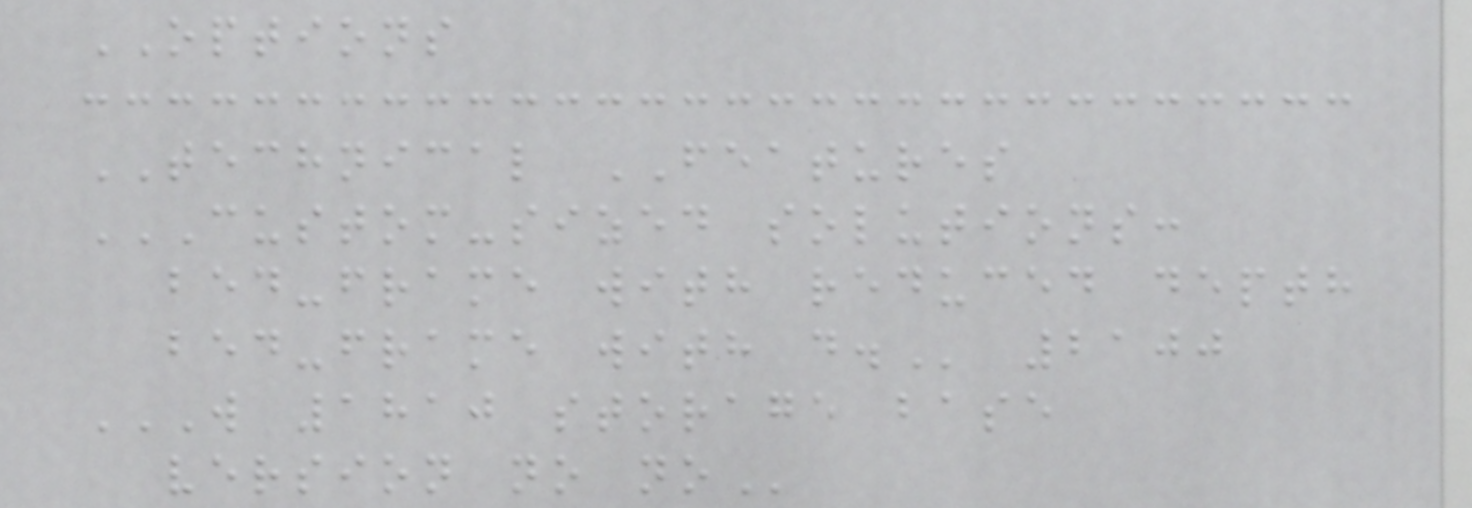OPTIONS
TECHNICAL FEATURES
CUSTOM-SIZED SOLUTIONS:
BED-FRAME WITH REDUCED DEPTH
BED-FRAME WITH D. 2100
W 1810 STORAGE BASE
VERSION NO NO
